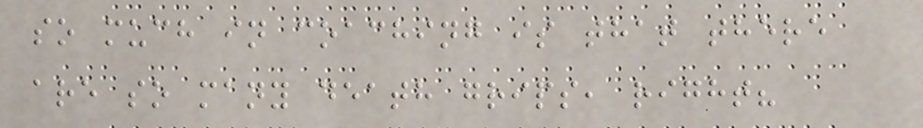so much in coaching is that there
are so many death grips, right?
